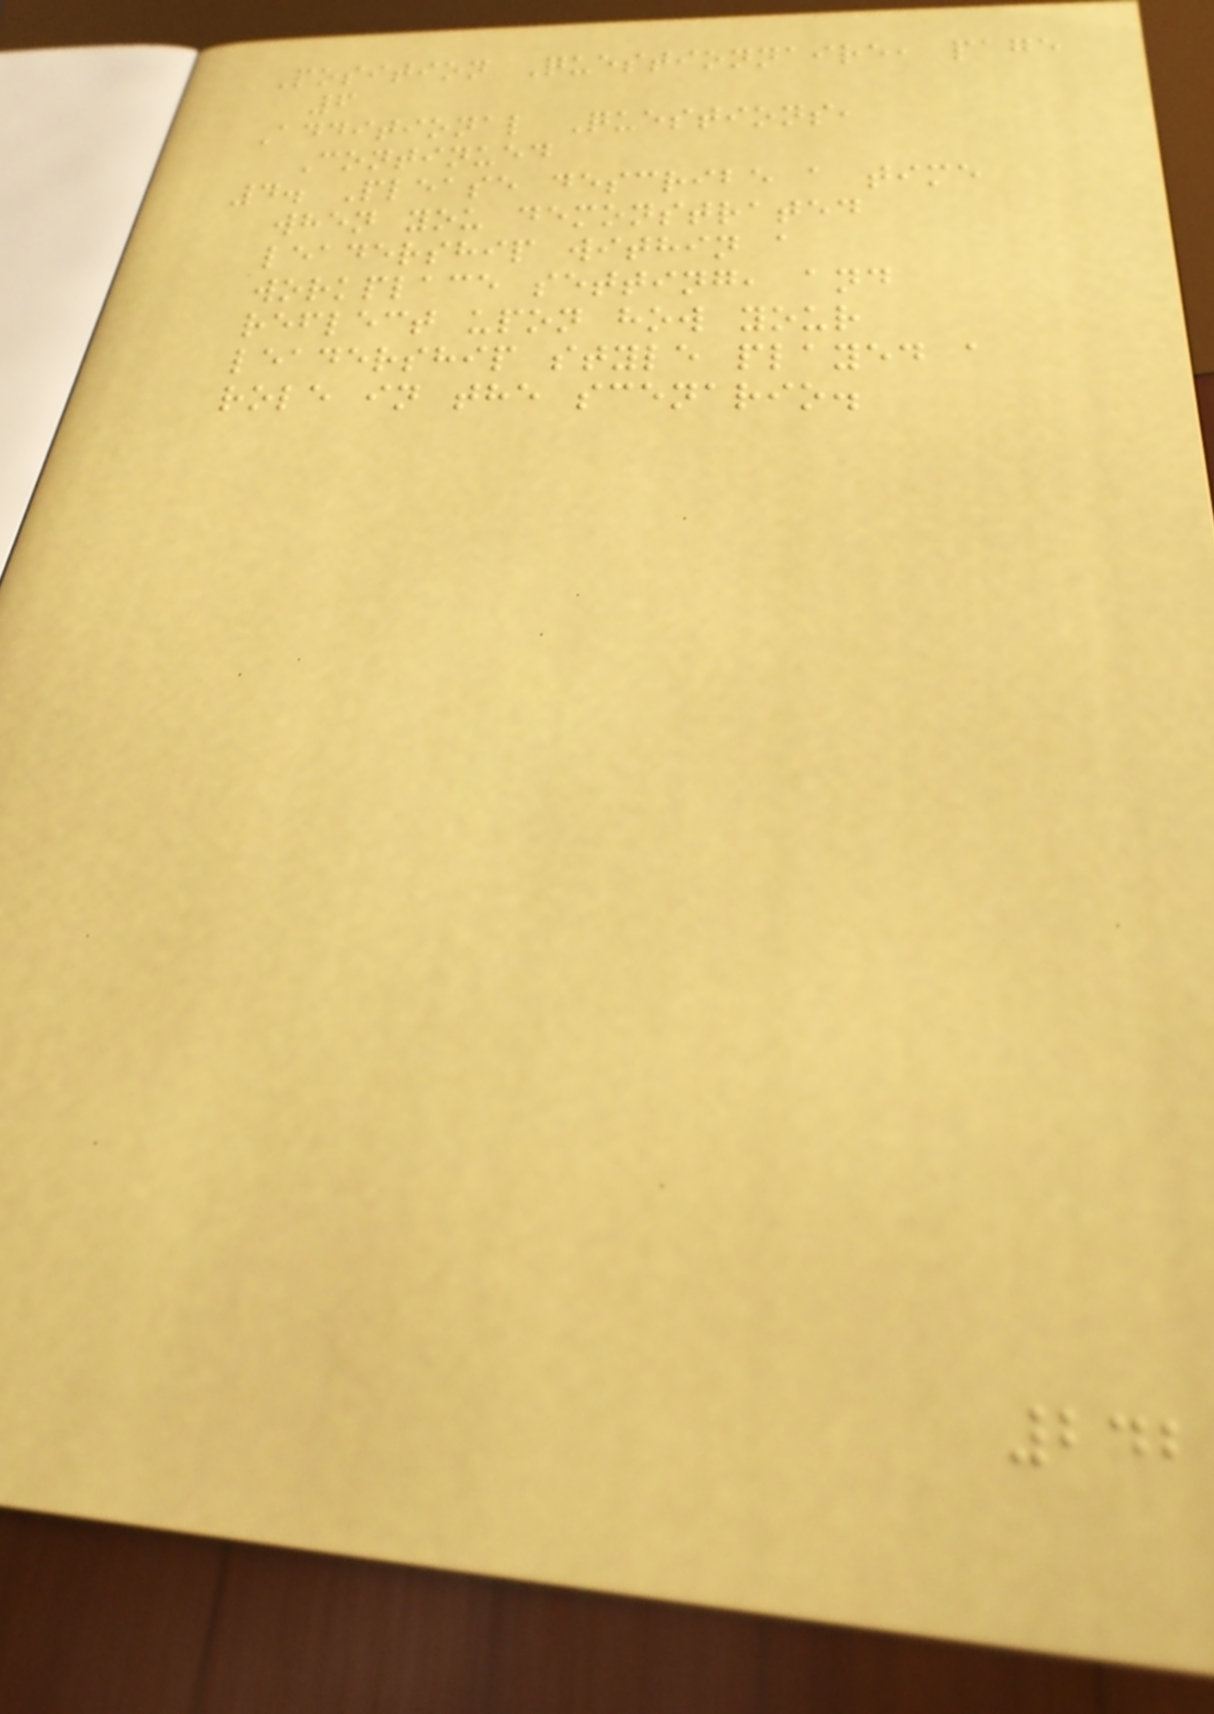Position Questionnaire, page
6
Additional Questions,
Continued
4. Please describe a time
when you demonstrated
leadership within a
workplace setting, and
reflect upon how your
leadership style played a
role in the scenario.
242
